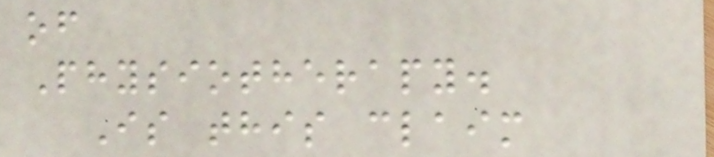of
Physiotherapy.
Is this claim
